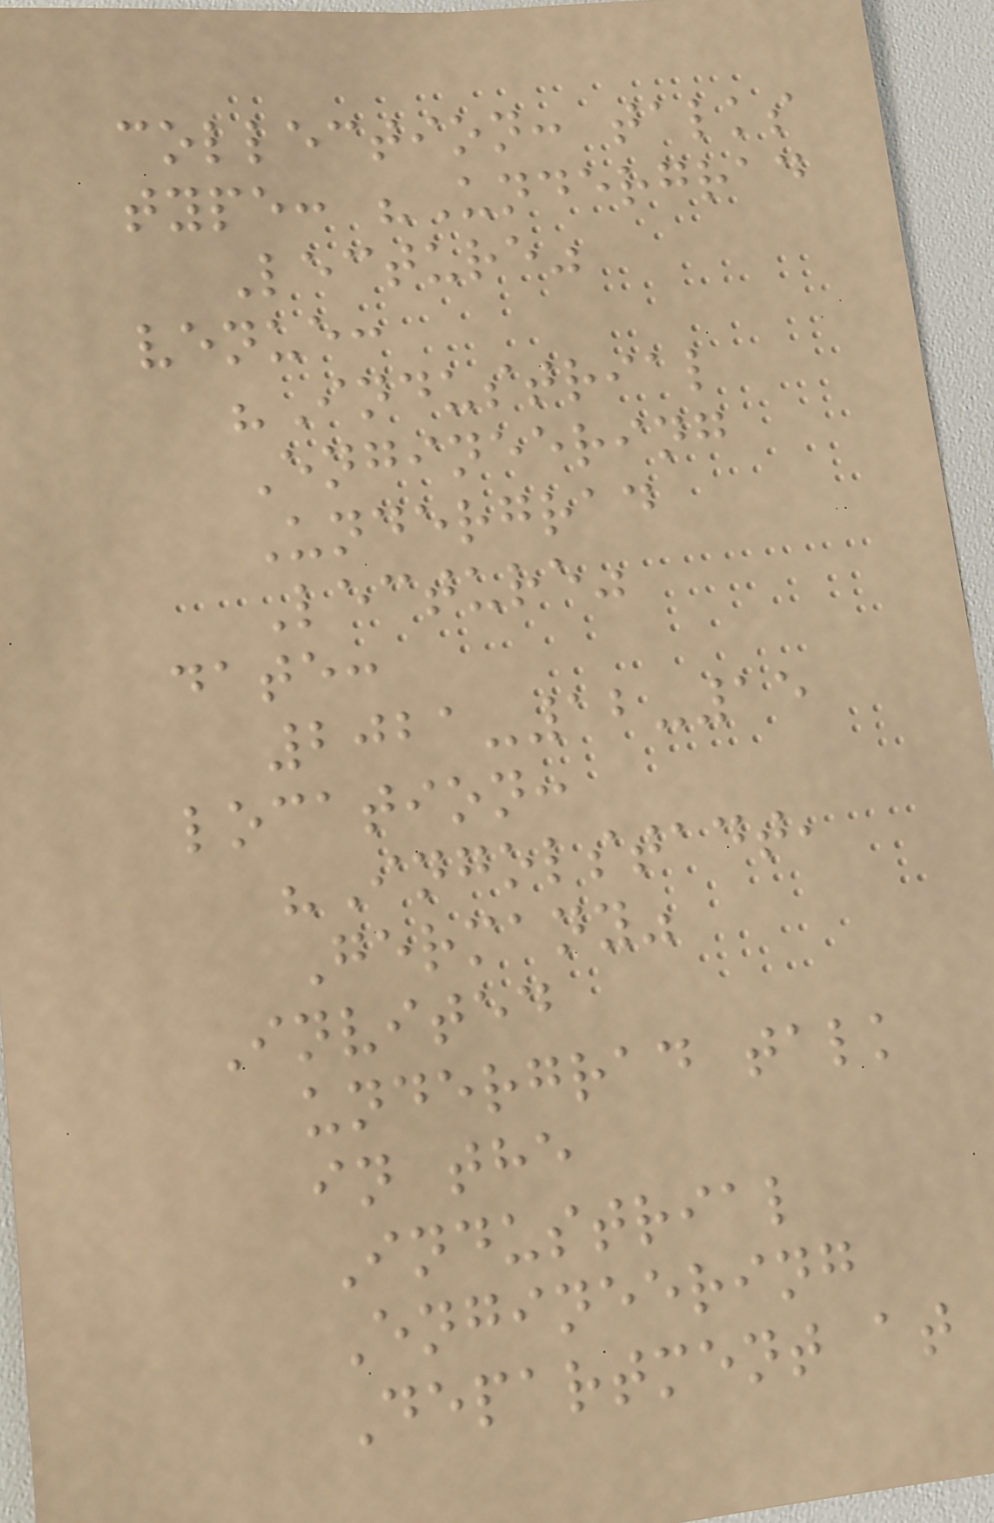collection: talks
type: "Undergrad
Lecture"
venue:
"Industrial
Engineering
Undergrad
Lecture"
date:
2021-12-15
location:
"Ingolstadt,
Germany"
Invited
undergrad talk
in the
Industrial
Engineering
Department at
